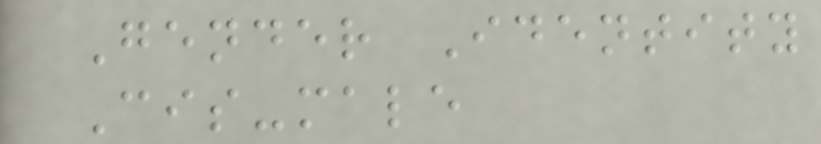Gender Identity
Cis-male
